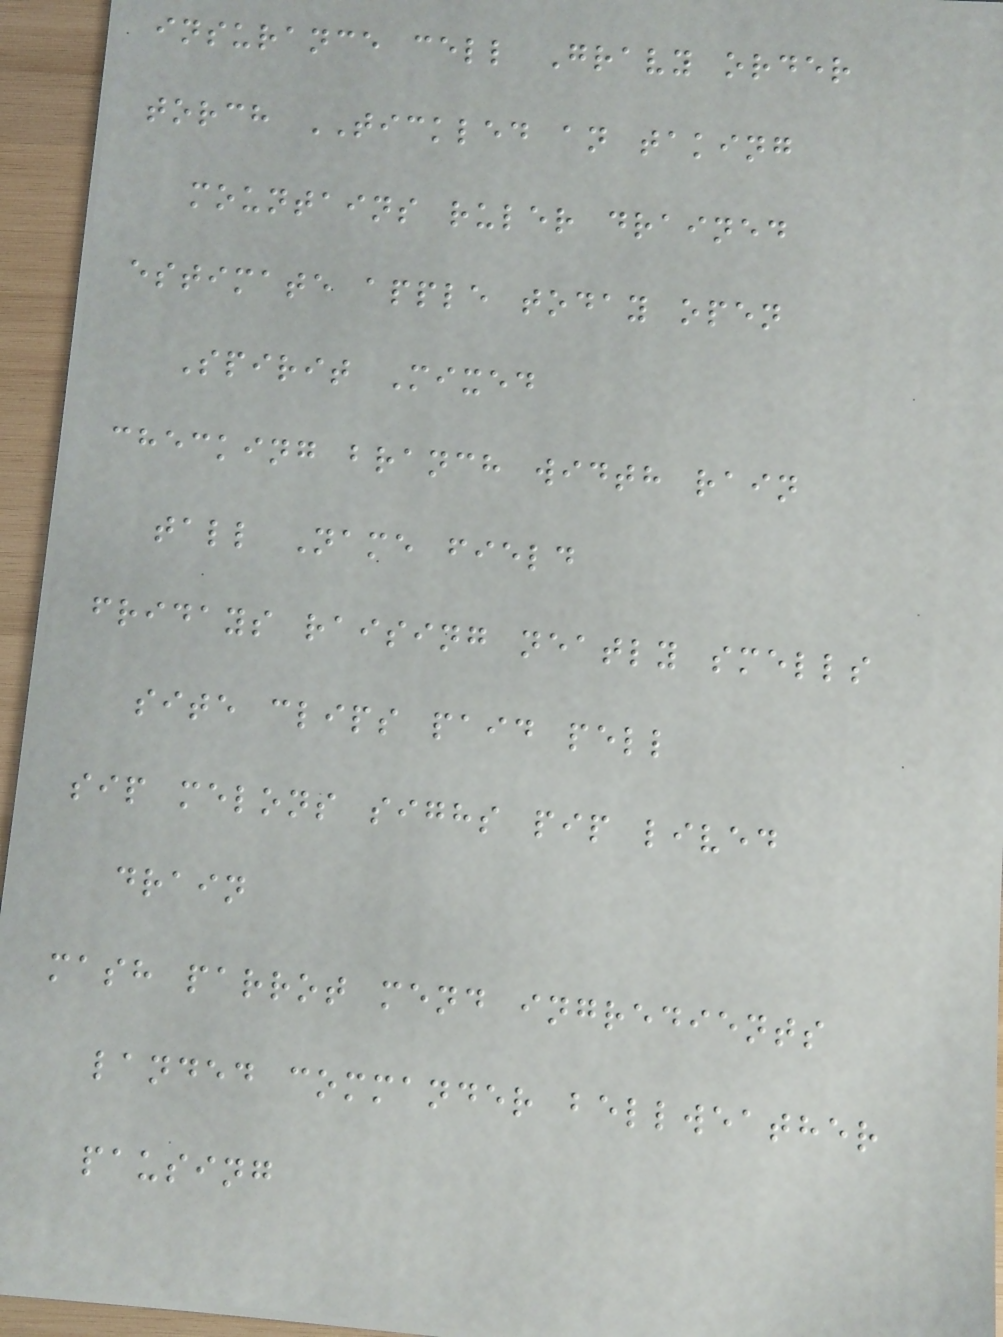insurance cell Gravy order
torch TICKLED an taking
mountains ruler drained
estimate apple today open
Spirit Mixed
checking branch width rain
tall Name field
fridays raising neatly smells
site clips paid pell
sip melons sighs pip lived
drain
mash parrot mend ingredients
landed commander bellweather
pausing
